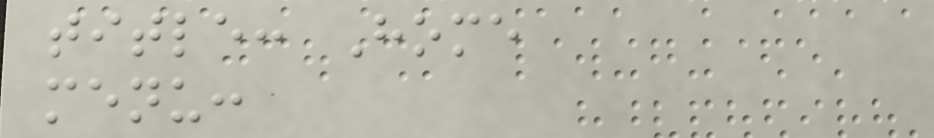title: Home
menu:
